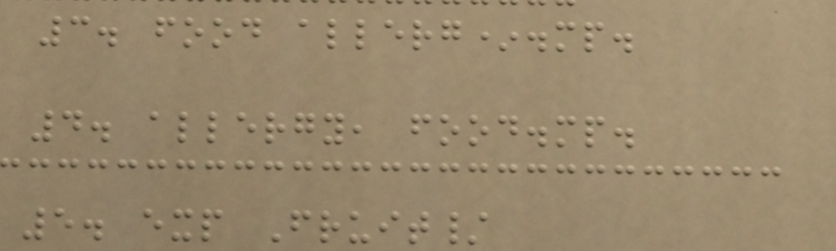3. food allerg*.mp.
4. allergy, food.mp.
5. exp Fruit/
